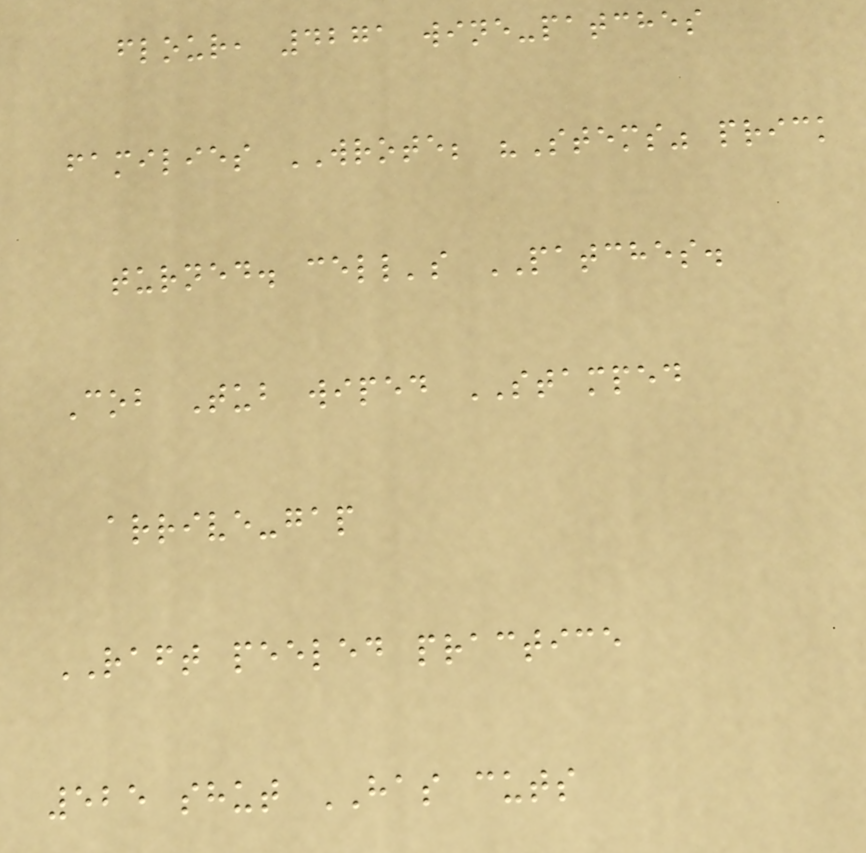flour, 4271 wine-patches
families WROTE; "Stems" prick
turned. cell's PATCHES.
Cob Tub wiped STAMPED
arrive-gap
RAFT peeled practice
525 shut HAS cuts
